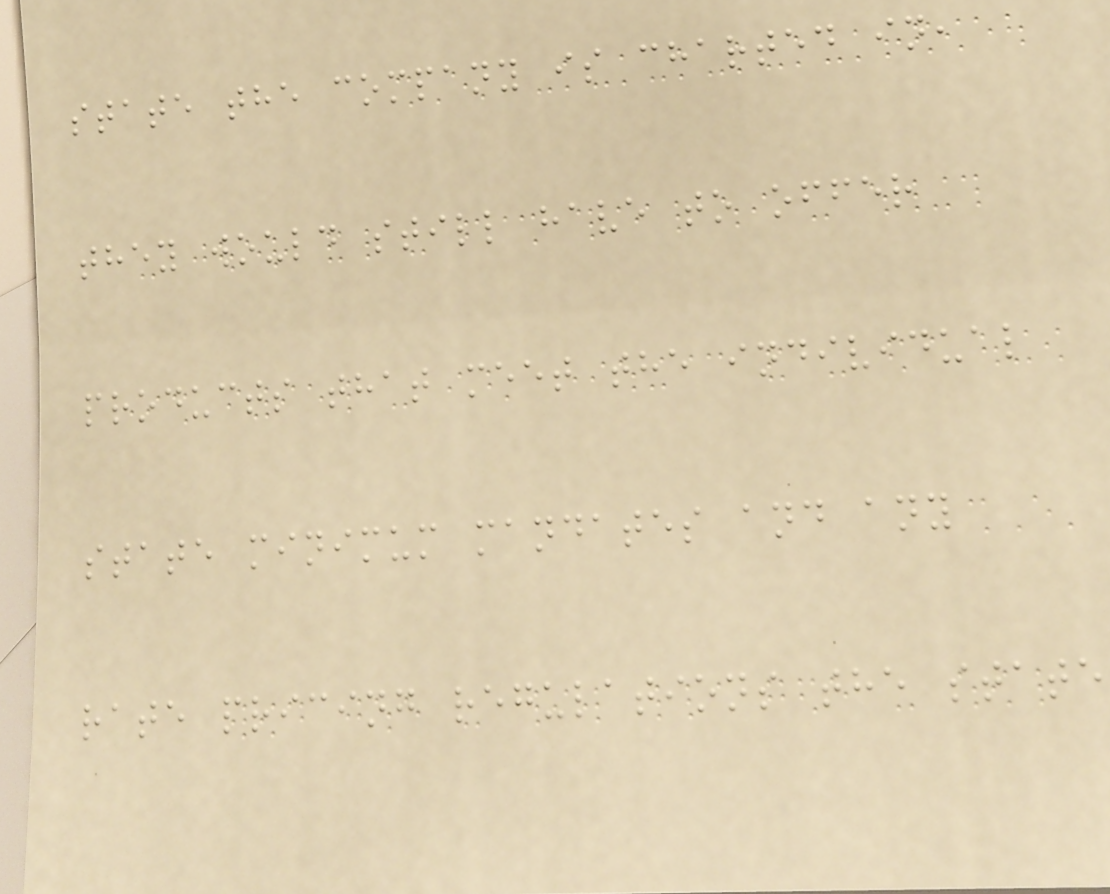state the company is charted in,
they would still have to offer
products that meet the individual
state minimum mandates and any
rate pricing regulations the state
